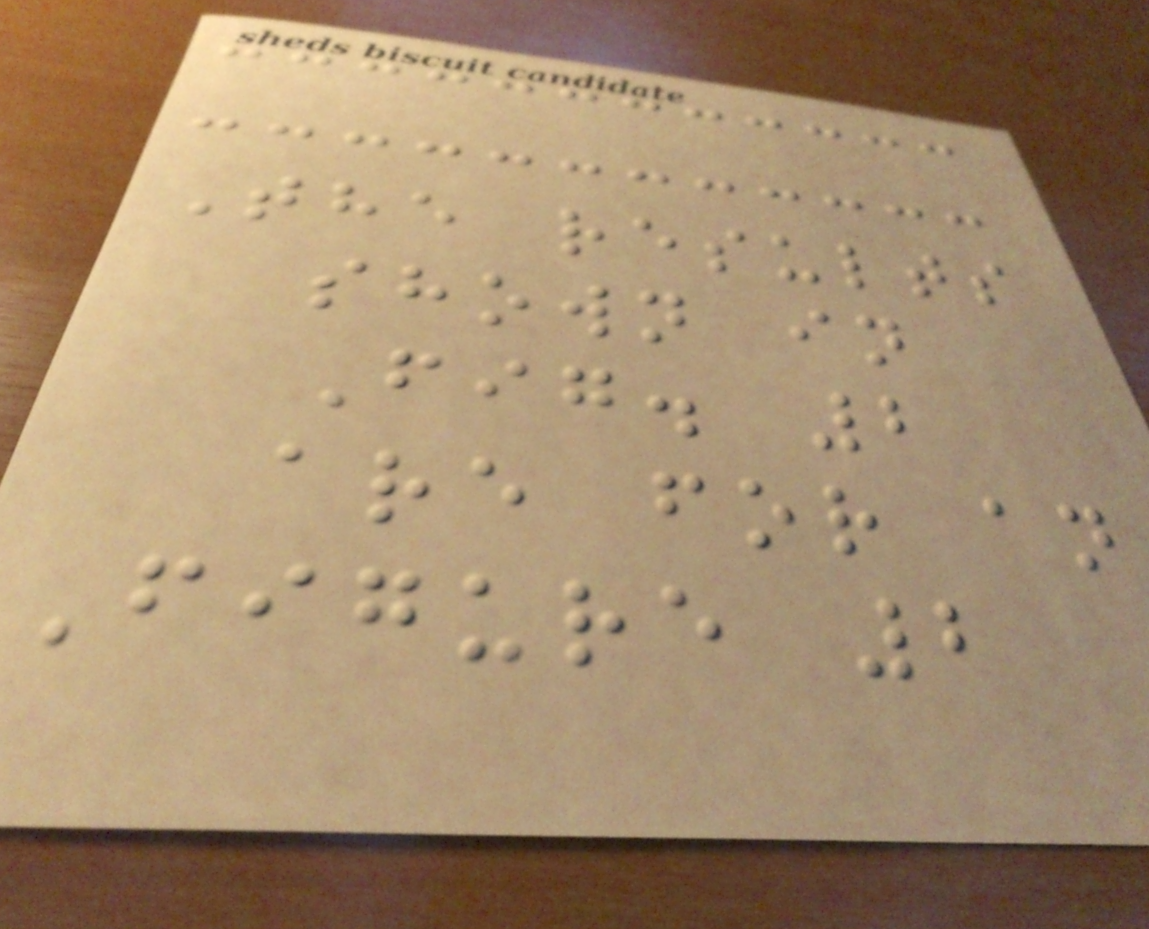The results
shown in
Fig. 2
are for an
Figure 2
